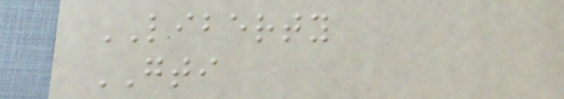LIBERTY
GTI
